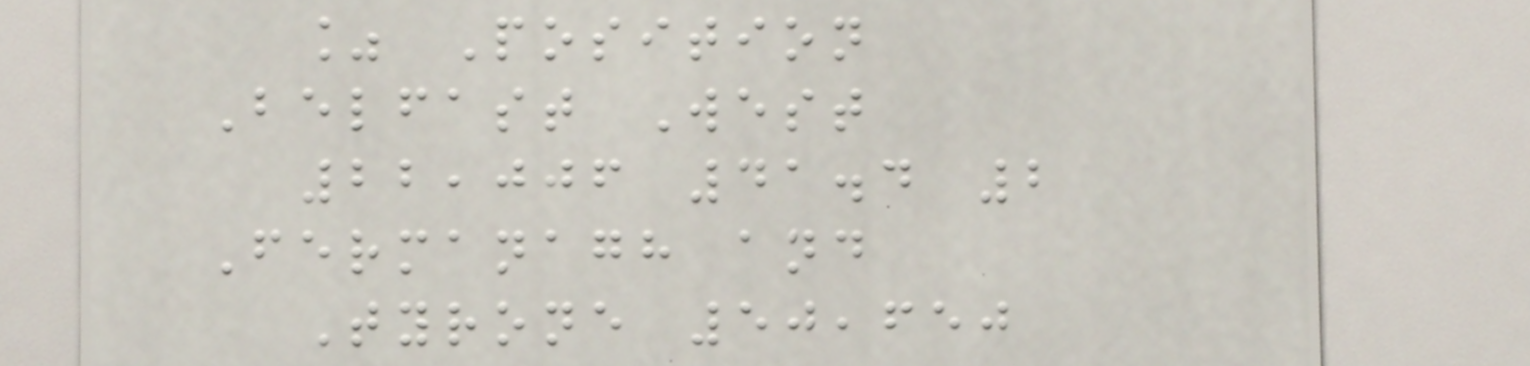% Position
Belfast West
22,006 41.4 2
Fermanagh and
Tyrone 50,650
